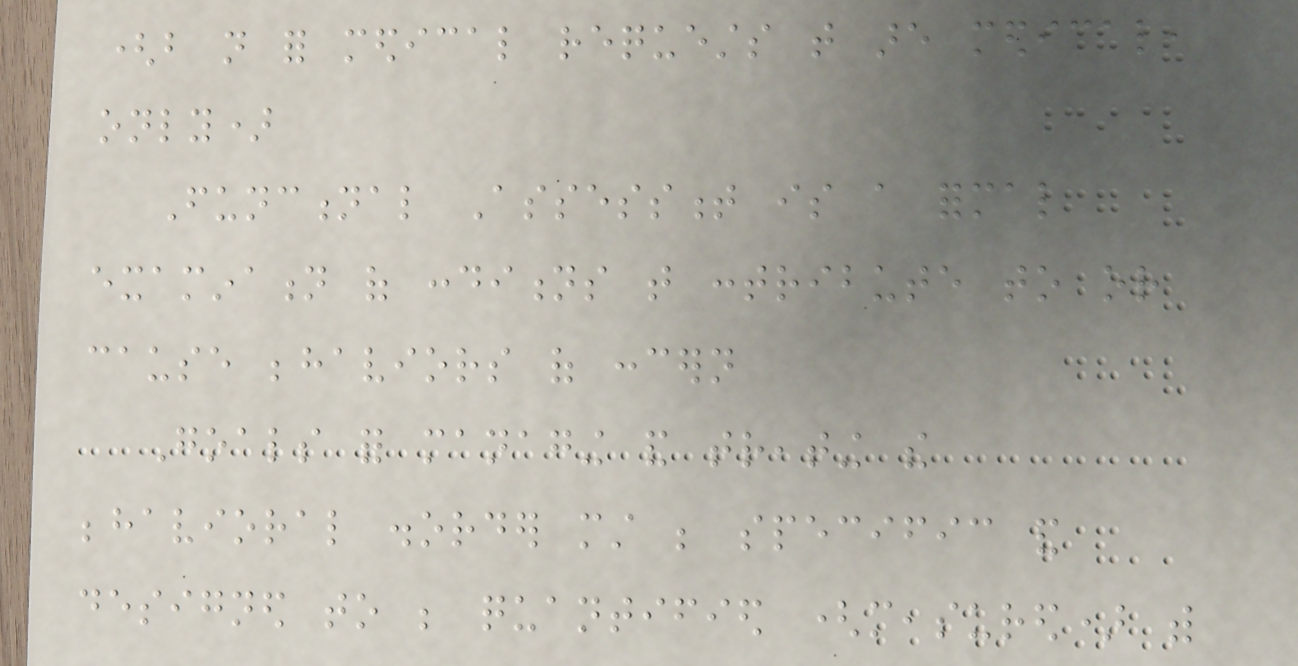(but not for medical requests that are medical,
only)
Functional Assessment is a formal
examination of conditions that contribute to or
cause behaviors of concern
Goals for managing and treating the
behavioral disorder must be specific and
designed to be quantified (measured) with
